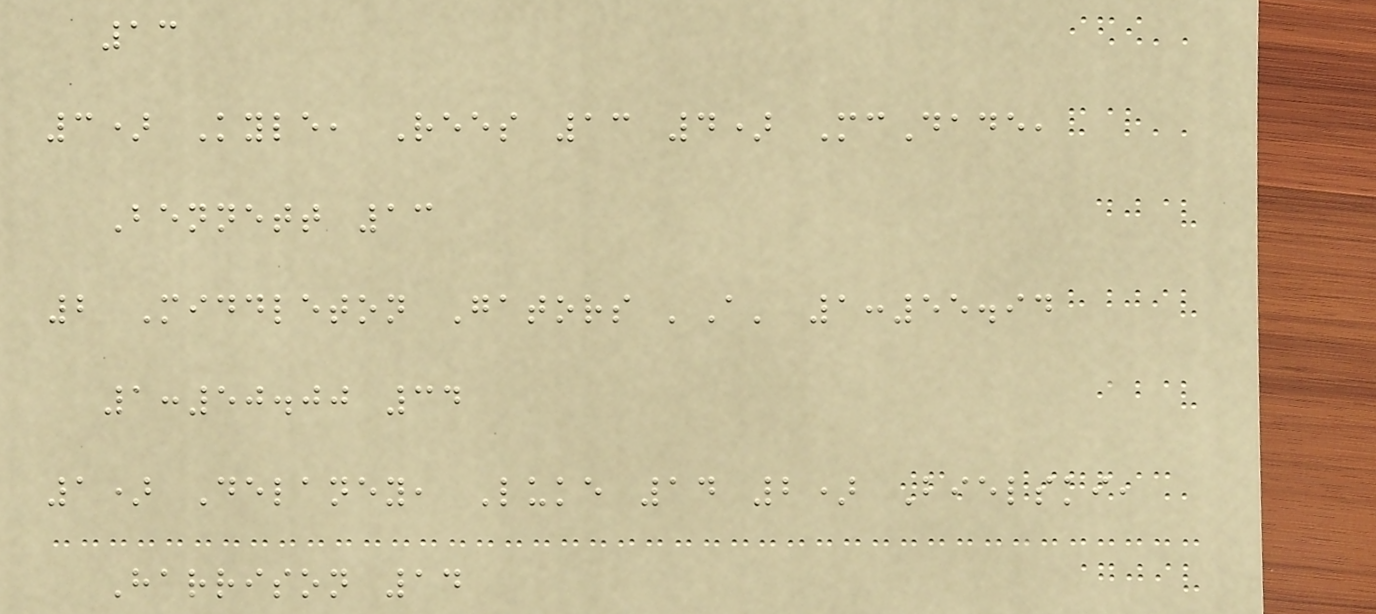13
3) Kyle, Rees 13 4) McDade,
Bennett 13
2 Middleton Gators 'A' 1:55.94
1:50.00 34
1) Delaney, Luke 14 2) Bielski,
Harrison 14
